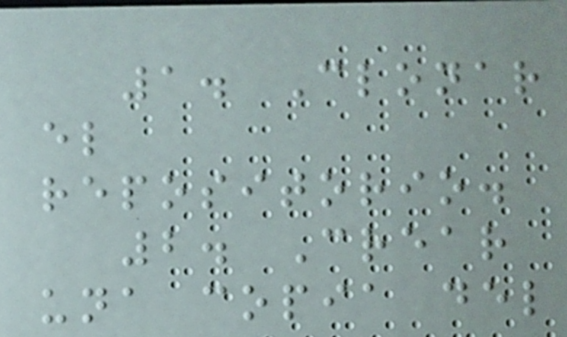1. Clonar
el
repositorio.
2. Crear
una copia del
